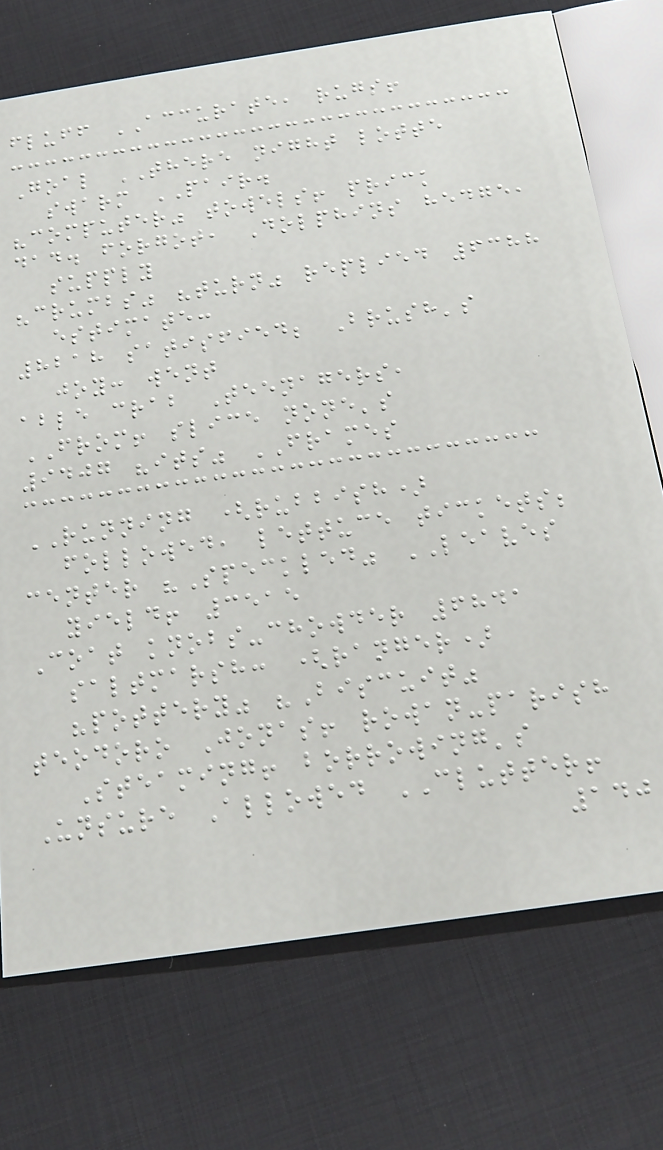fluff ACCURATE, rugs!
Goal THERE night lotte
swarm PAIR.
"computer" towels! prick
dad. forgot, Dolphins hedge,
supply
"crumbs" "turn" replied 6388
estimate:
8218 satisfied; Brush's
joy: went
able crab Teenagers,
FROM! slice none's
9407 "its" FRAMES
RUNNING (rubbish)
followed, lettuce tickets;
center "Speckled" LEAVES
yield! 3515
Coat knobs-chowder 6841
saltmarsh: (ranger)
"pottery" "Biscuit"
teodoro Jonas! rowan-parish
Steaming! borrowing's
Unsure Allowed CLUTTER!
140
